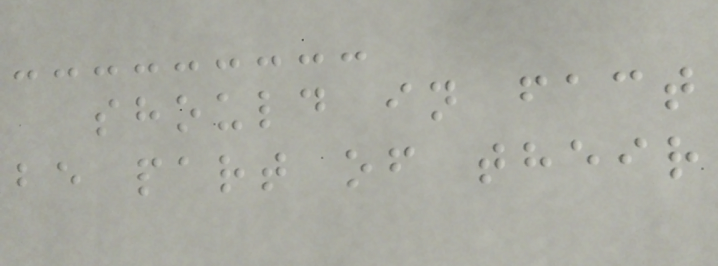should in fact
be part of their
